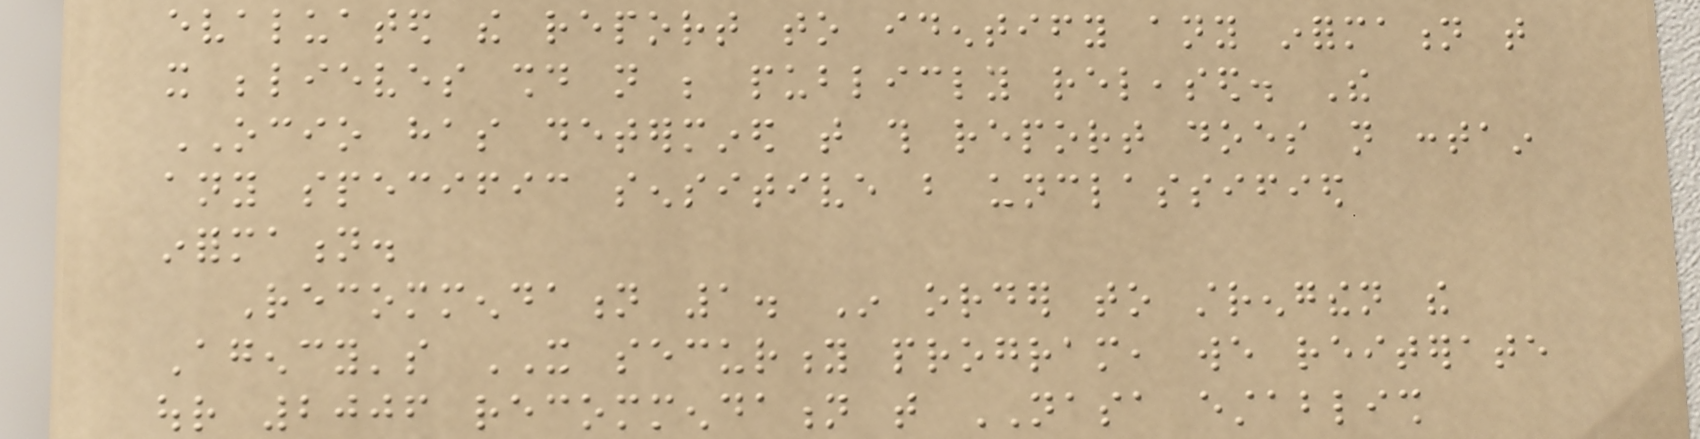evaluated the report to identify any information that
it believes should not be publicly released. The
OCIO has determined that this report does not contain
any specific sensitive but unclassified
information.
Recommendation 1. In order to strengthen the
Agency's IT security program, we reiterate
our 2006 recommendation that NASA establish
